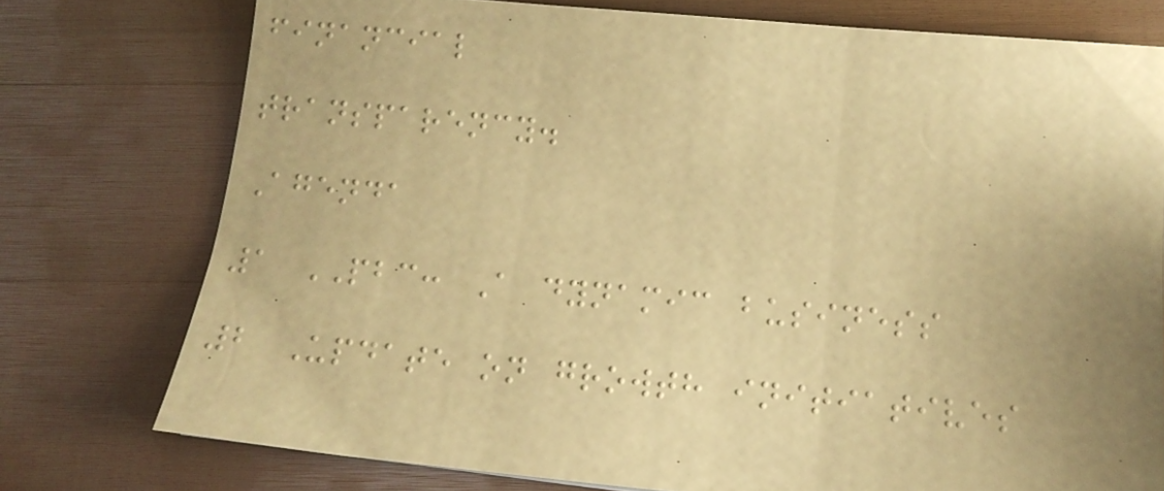financial
transparency.
Agenda
1 PBC: A dynamic business
2 Update on growth initiatives
